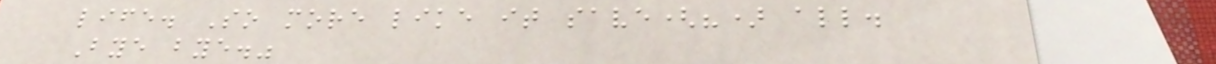life. So more like it save(?) all.
Bye bye."
